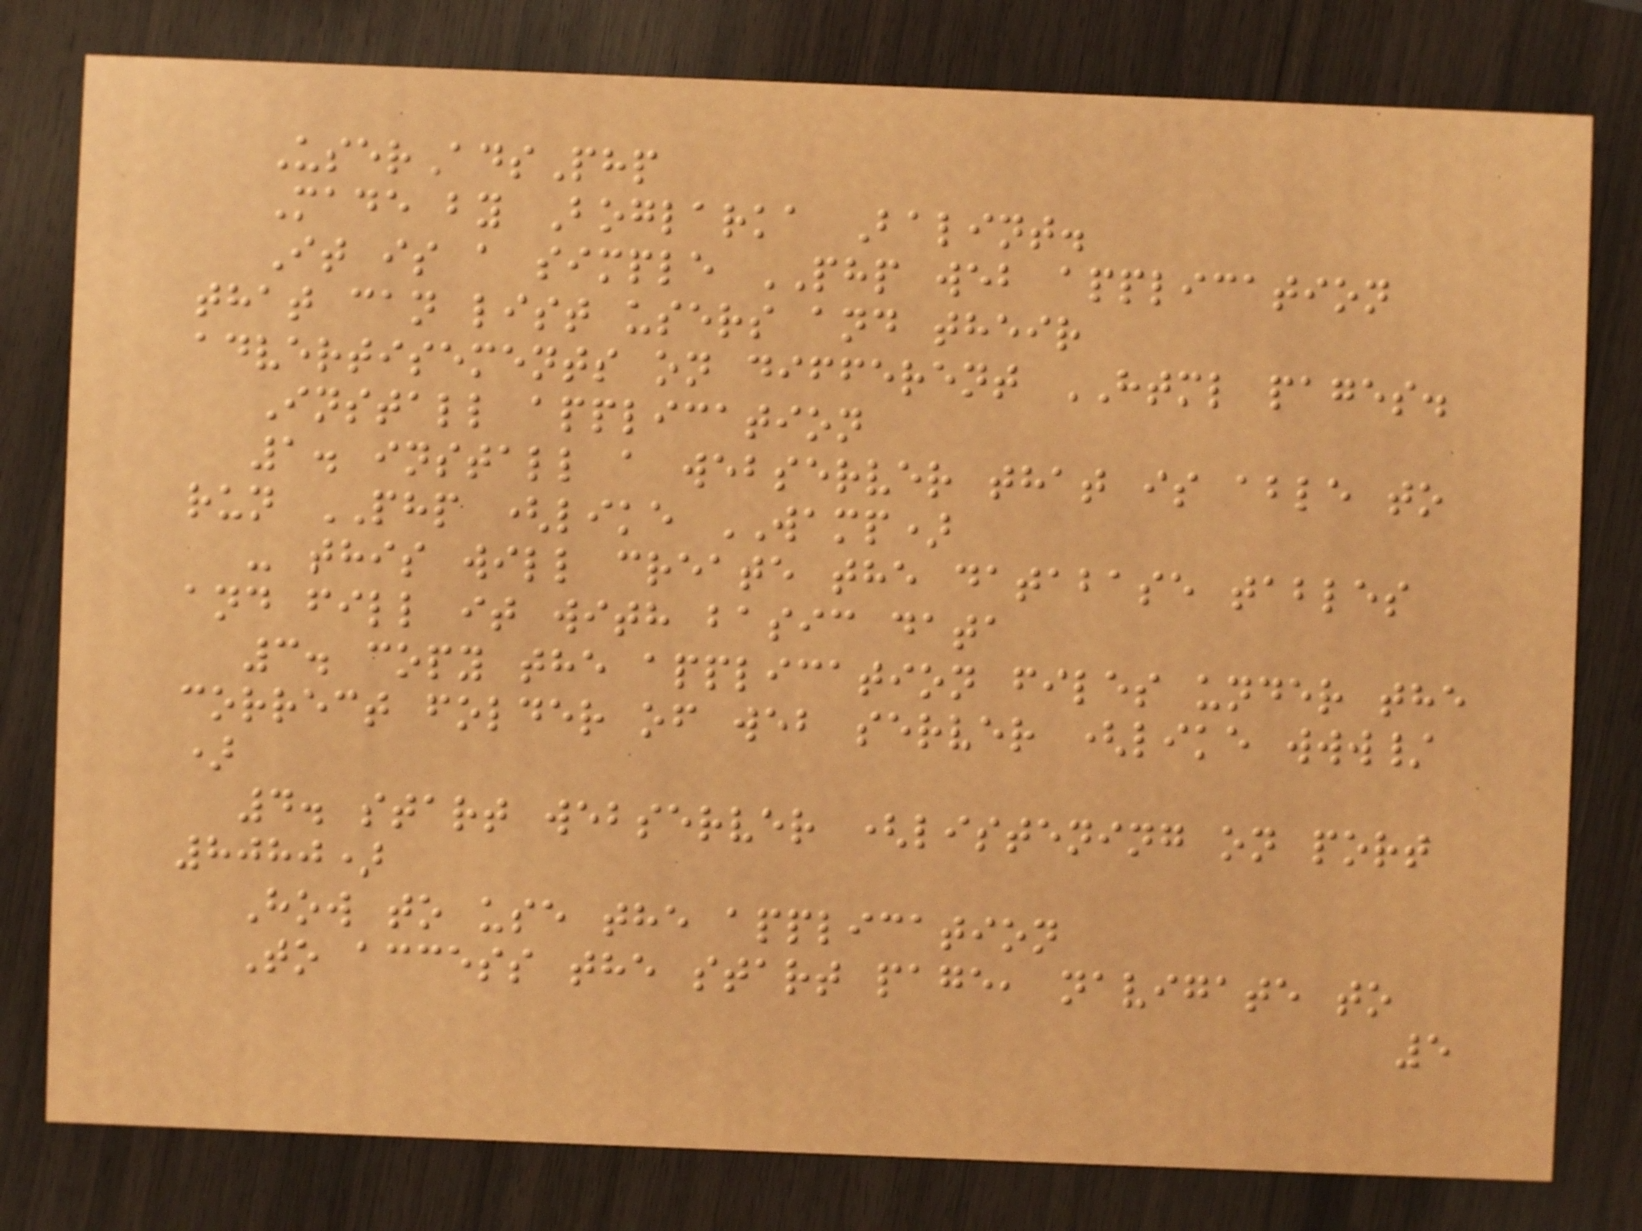UserAdsPhp
Made by Boglarka Balint.
It is a simple PHP web application
that can list users and their
advertisements on different HTML pages.
Install application
1. install a webserver that is able to
run PHP (like WAMP)
- this will create the database tables
and fill it with basic data
3. copy the application files under the
correct folder of web server (like www/
)
4. start webserver (listening on port
8080)
How to use the application
To access the start page, navigate to
5
